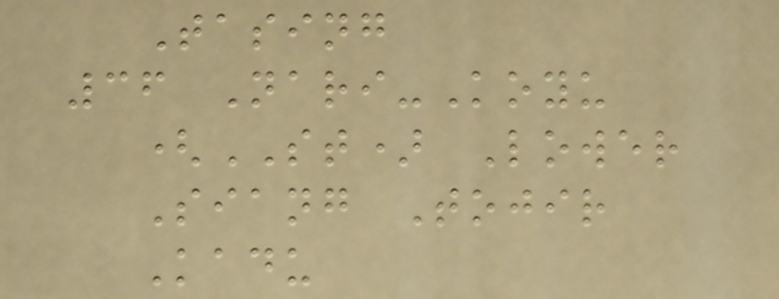Tasing
36 Nari-Koyu
(ST) Lower
Siang Tojir
Kadu
